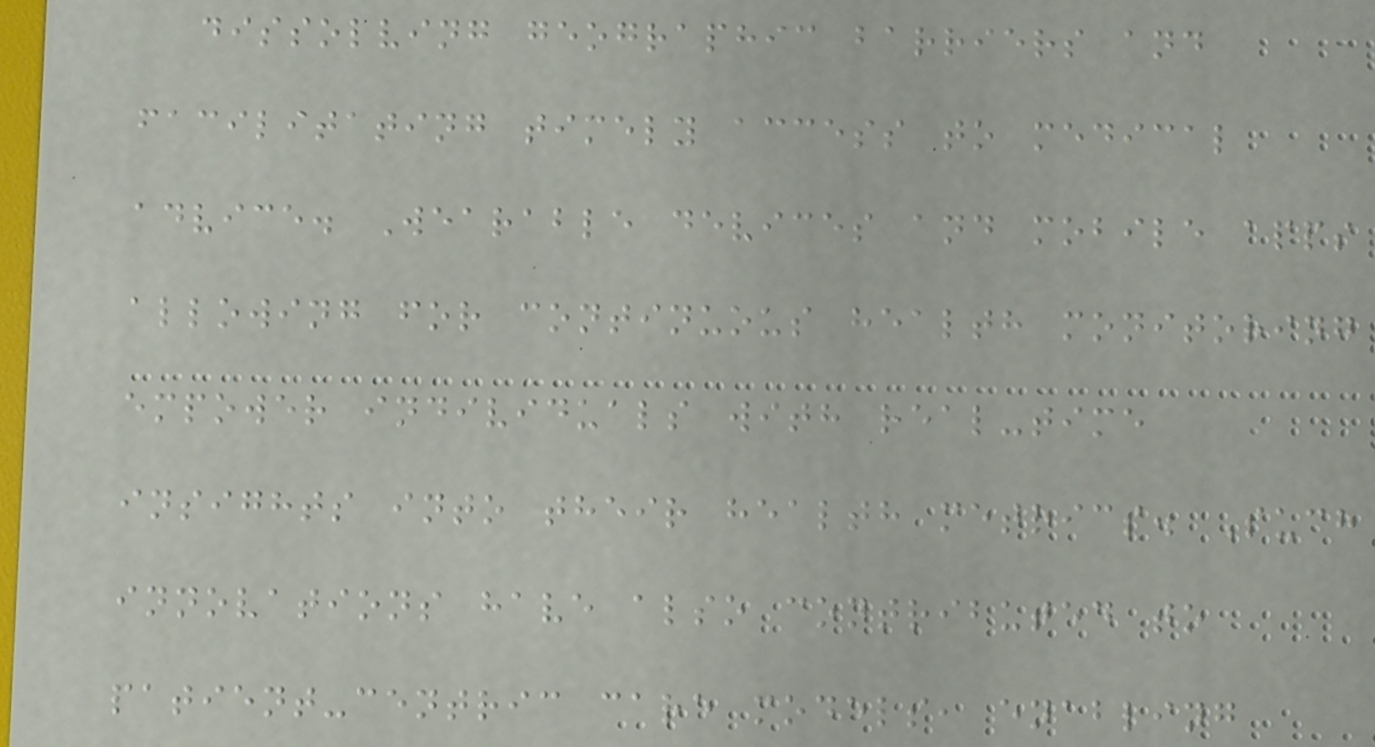dissolving geographic barriers and
facilitating timely access to medical
advice. Wearable devices and mobile apps
allowing for continuous health monitoring
empower individuals with real-time
insights into their health metrics. Such
innovations have also contributed to
patient-centric care models, enabling
